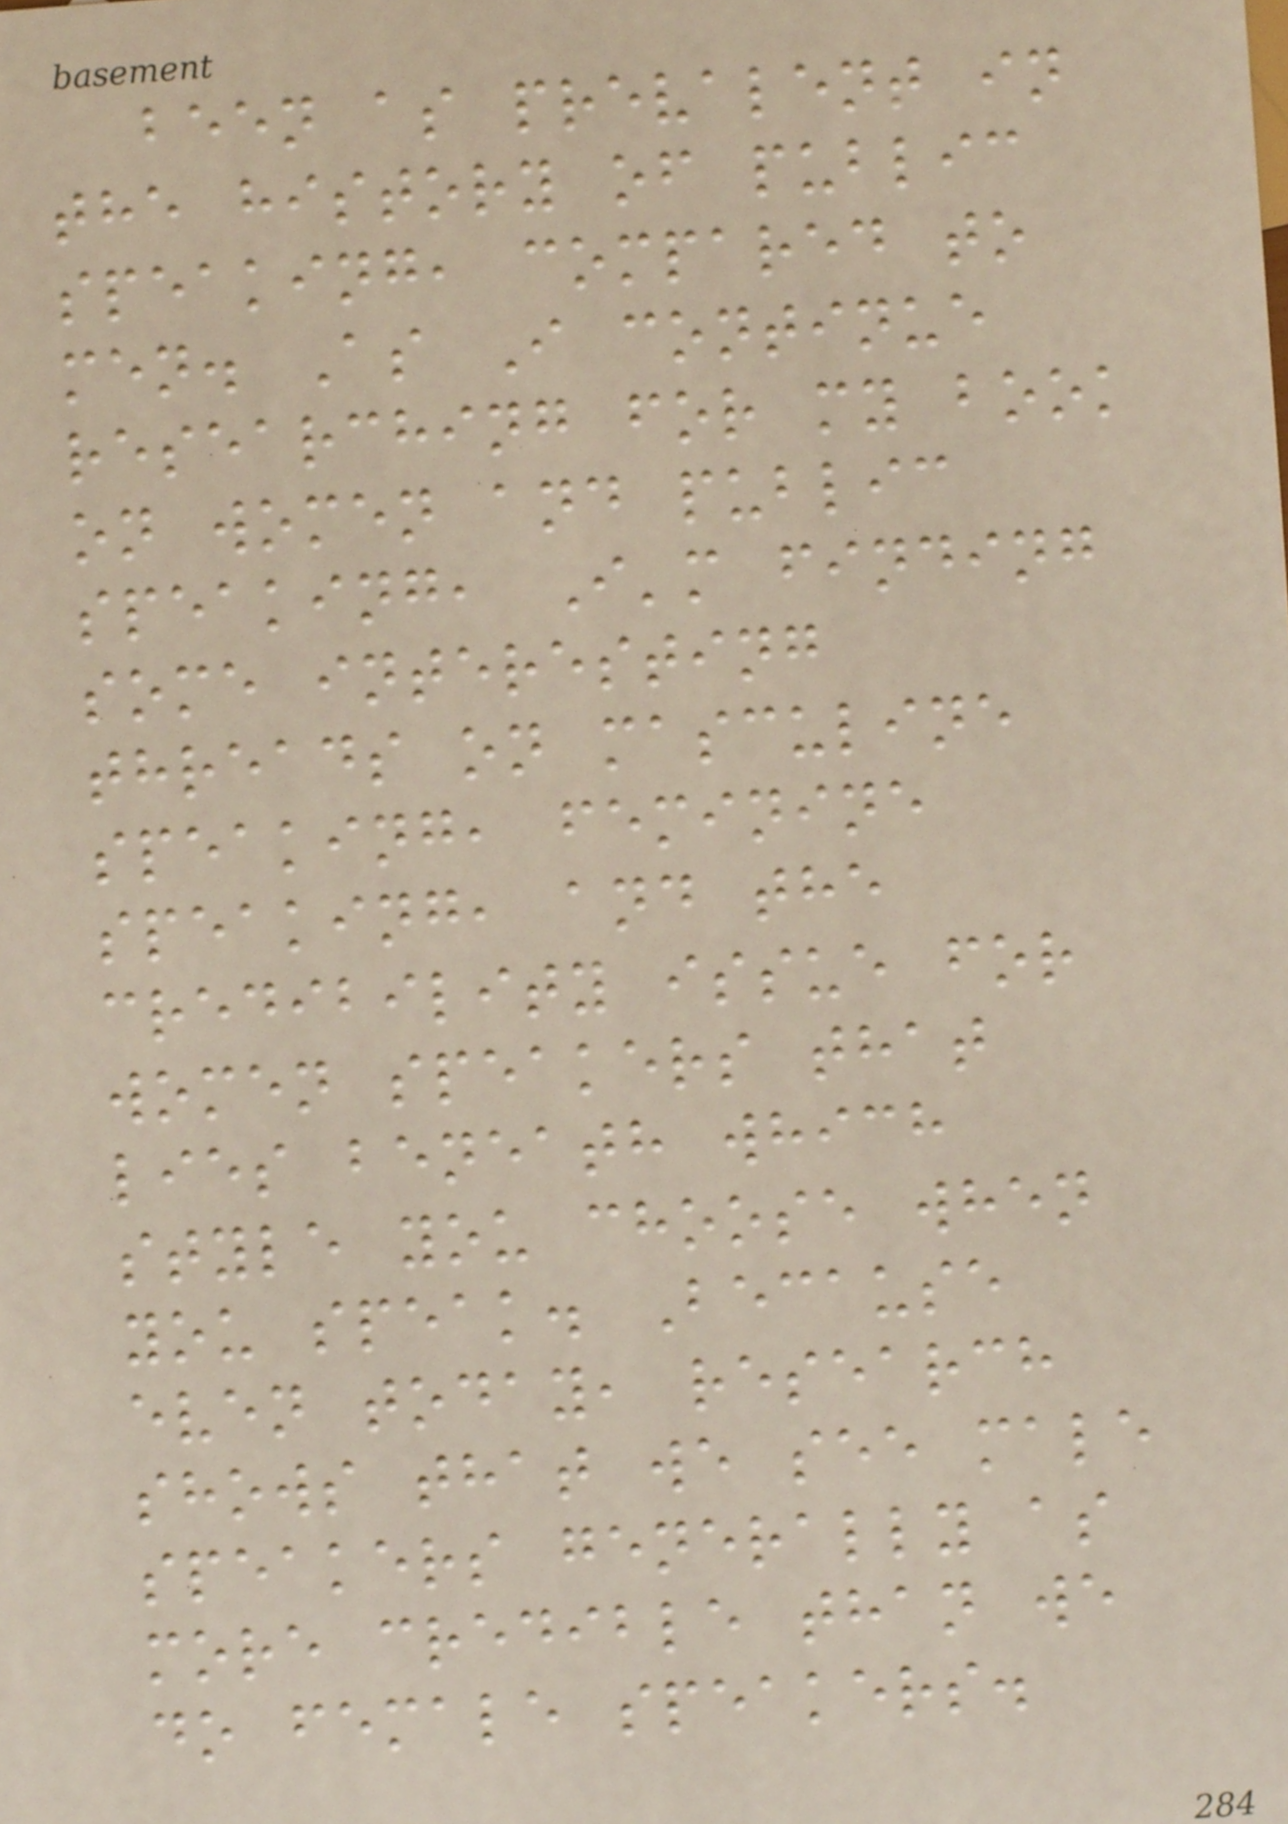been as prevalent in
the history of public
speaking, compared to
men. As I continue
researching for my book
on women and public
speaking, I'm finding
some interesting
threads on masculine
speaking, feminine
speaking, and the
credibility issue for
women speakers that
lies beneath which
style you choose when
you speak. Because
even today, research
shows that we see male
speakers generally as
more credible than we
do female speakers.
